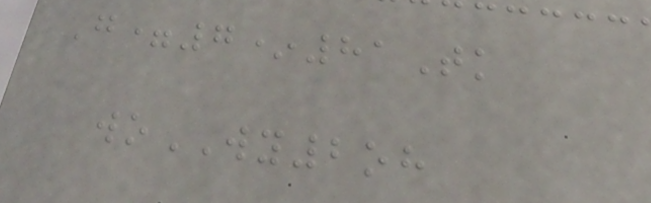G=7*81Tk
woWY2oh
